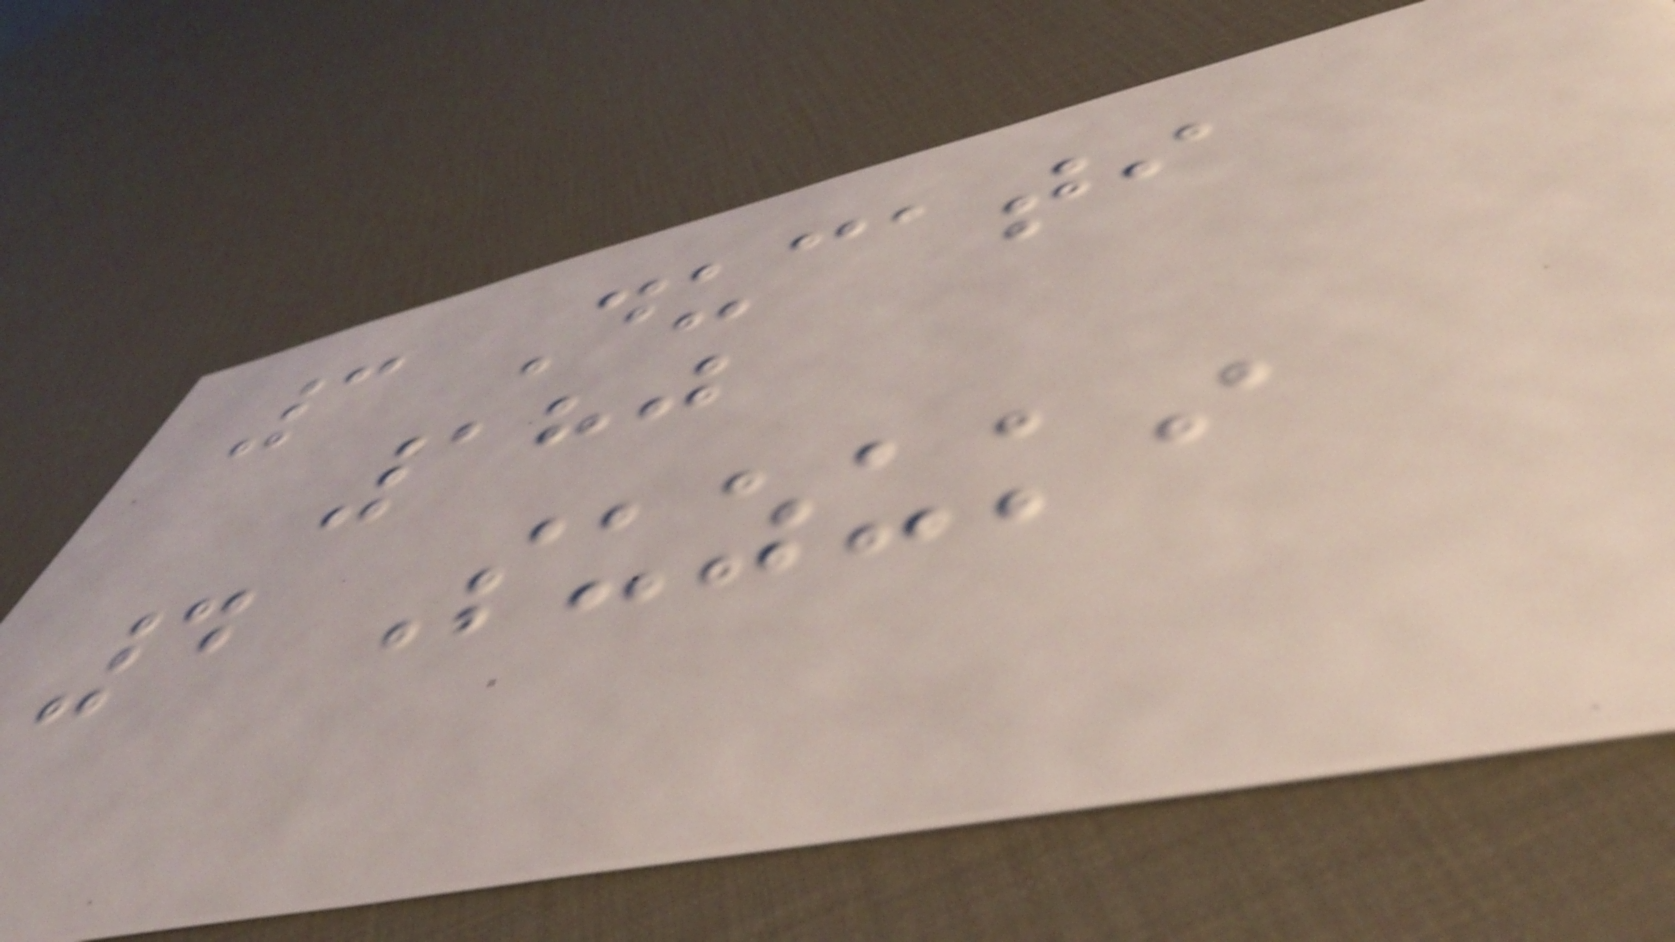3 Ducati
180
4 Suzuki
